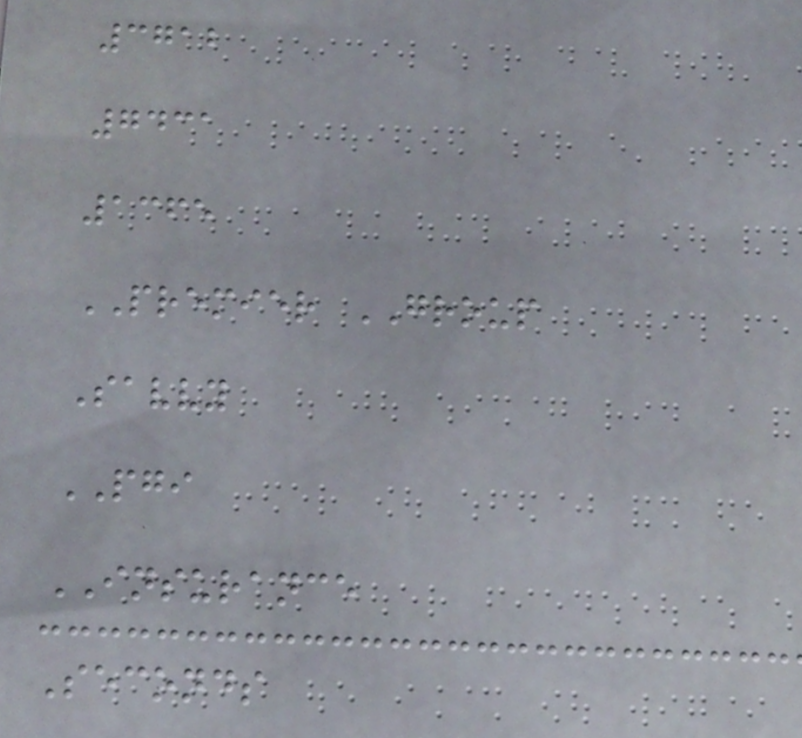3712
7431
1365
PREMIER GROUP
Savvy
PGI
INSURANCE
Seconds
